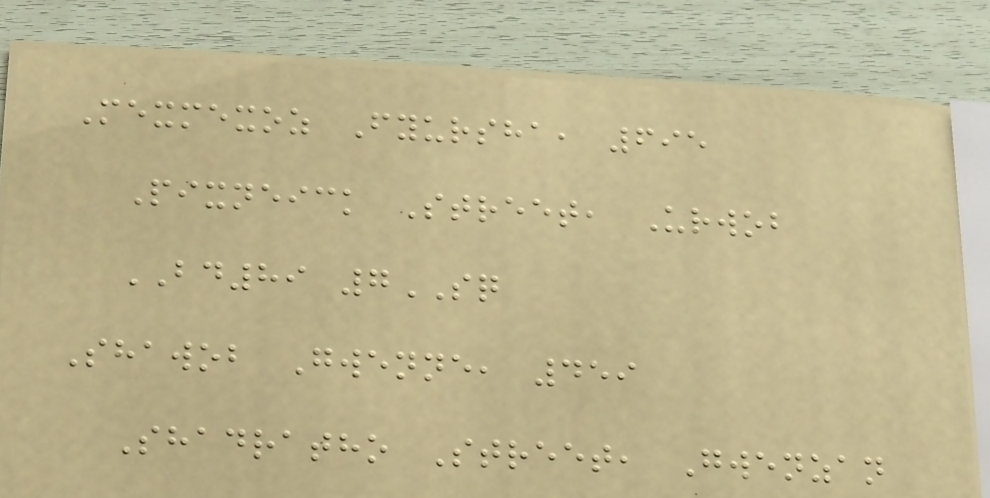Mexmexoz Fyursha, 695
Pixneick Street, Urwob
BD89 7SQ
Shawob Gwenne, 459
Shadratho Street, Gwenzan
